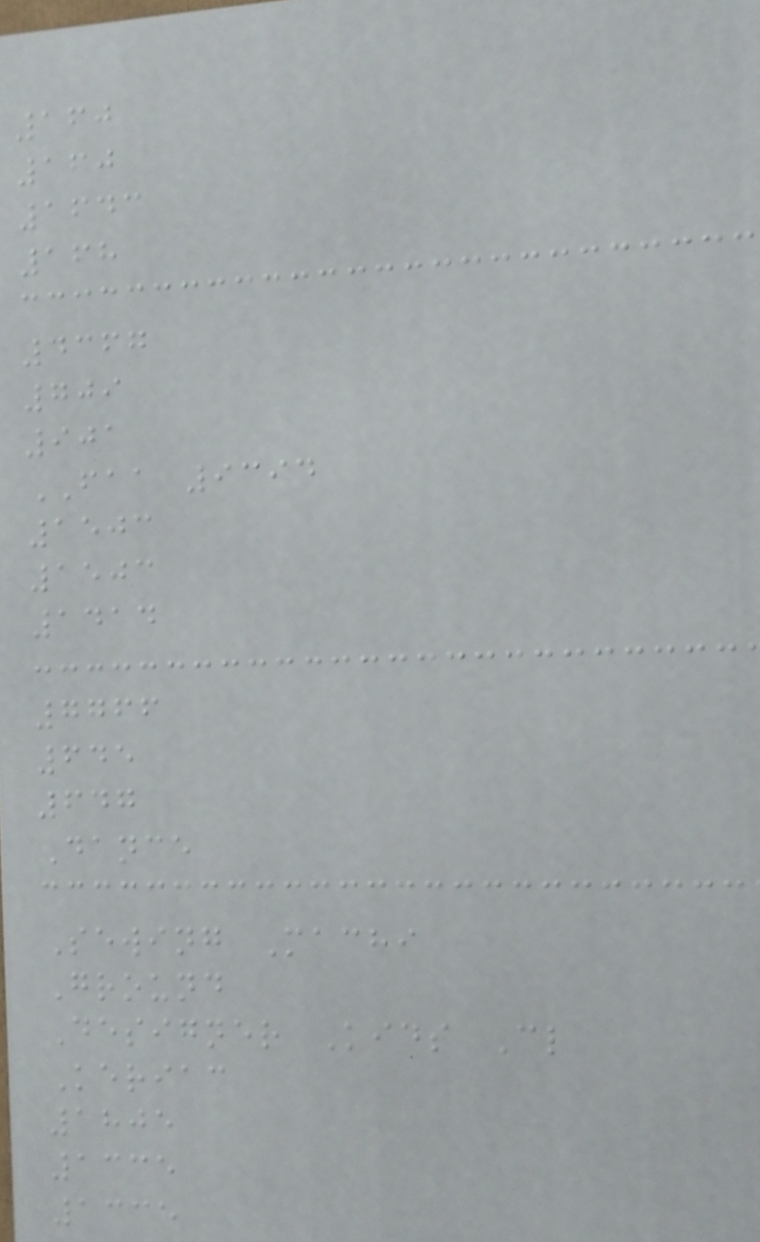160
160
1643
168
4367
709
901
FAA 9394
1503
1503
1414
7766
645
647
Dance
Sewing Machi
Ground
Designer Kids Cl
Keriac
1805
1335
1335
